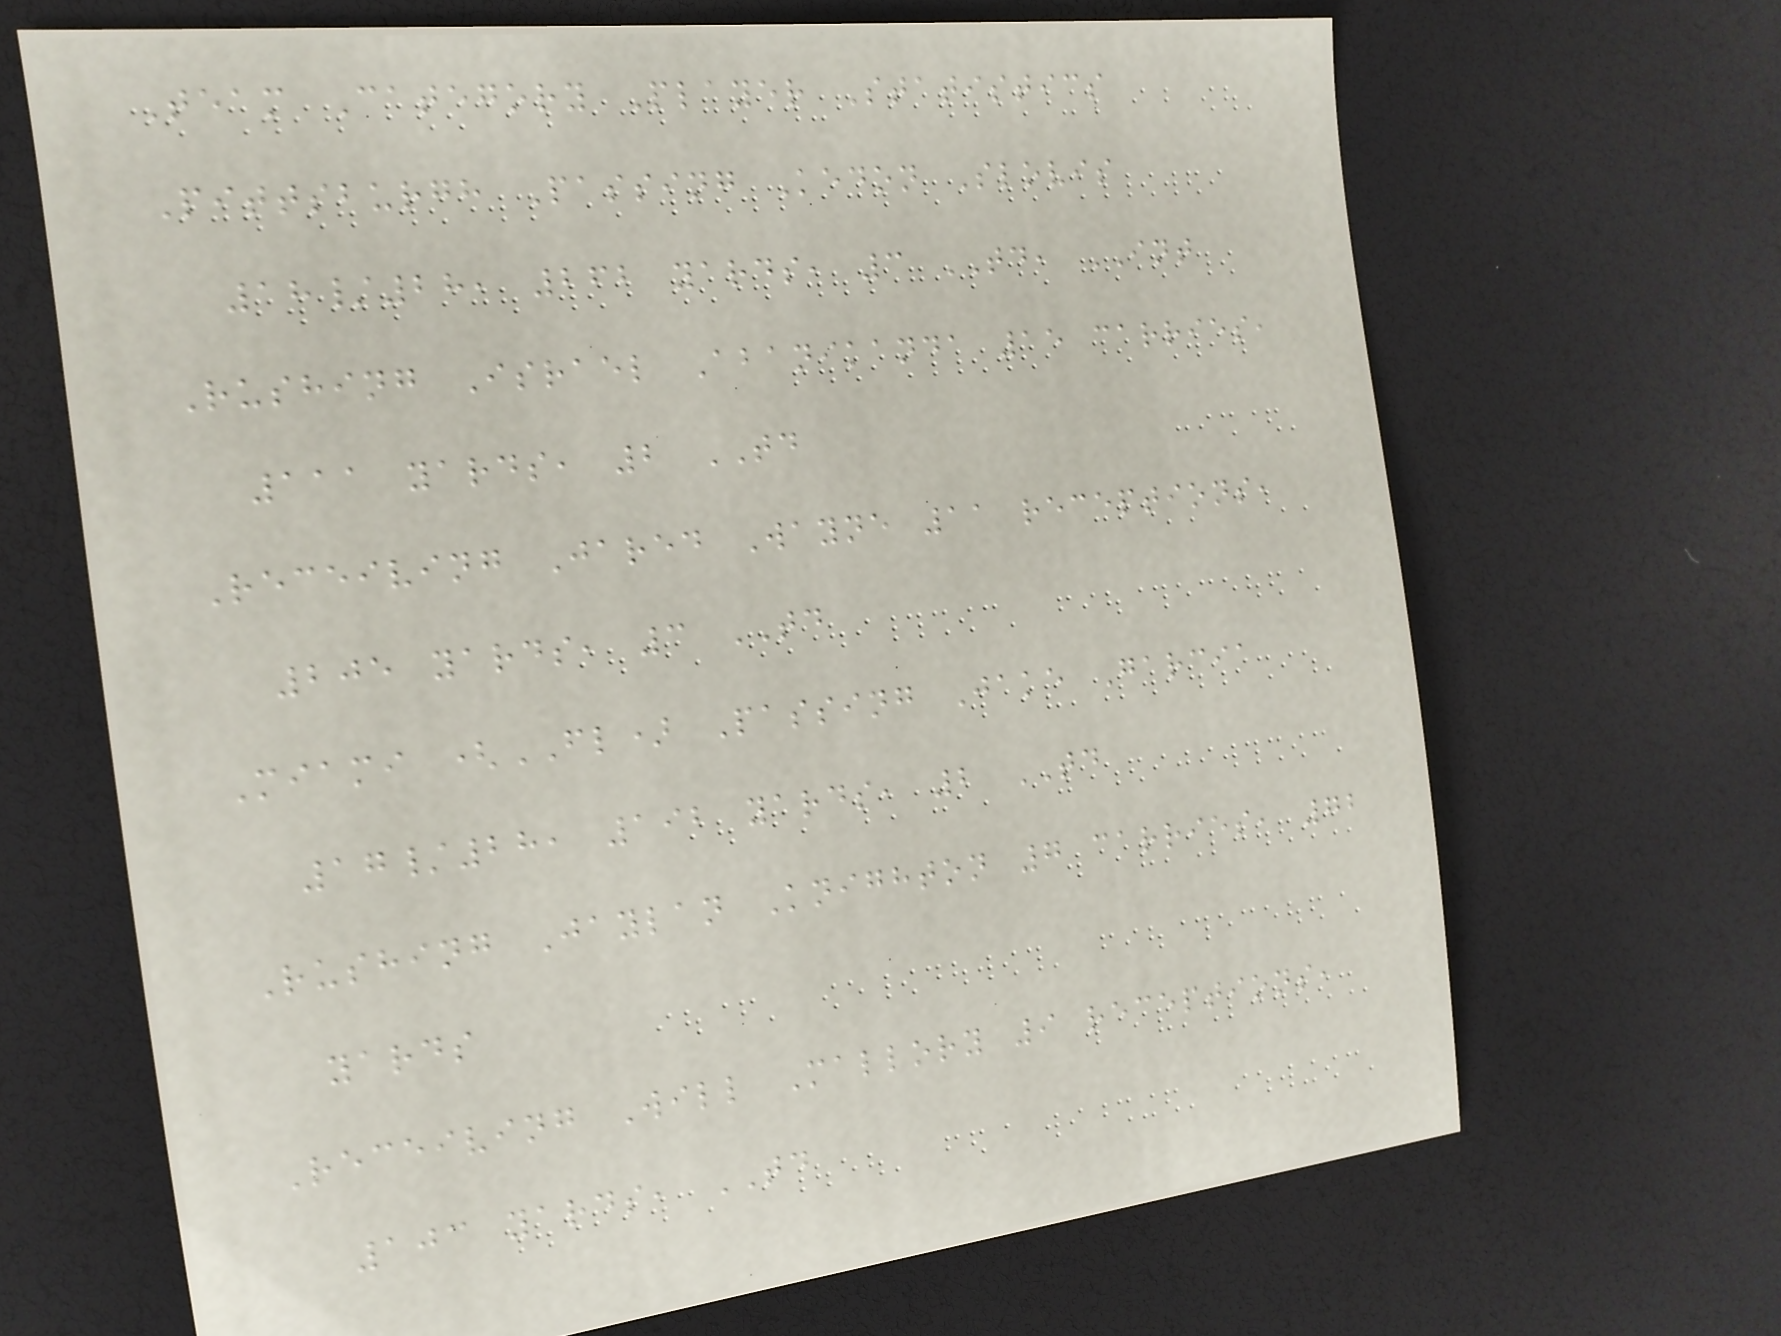Team Category Player Statistics
Pittsburgh Passing Kedon Slovis
18/28, 262 yards, 3 TD, INT
Rushing Israel Abanikanda 15 carries,
111 yards, 2 TD
Receiving Jared Wayne 11 receptions,
205 yards, 3 TD
Miami (FL) Passing Jake Garcia
17/28, 192 yards, 2 TD
Rushing Jaylan Knighton 7 carries, 72
yards
Receiving Will Mallory 9 receptions,
103 yards, TD
